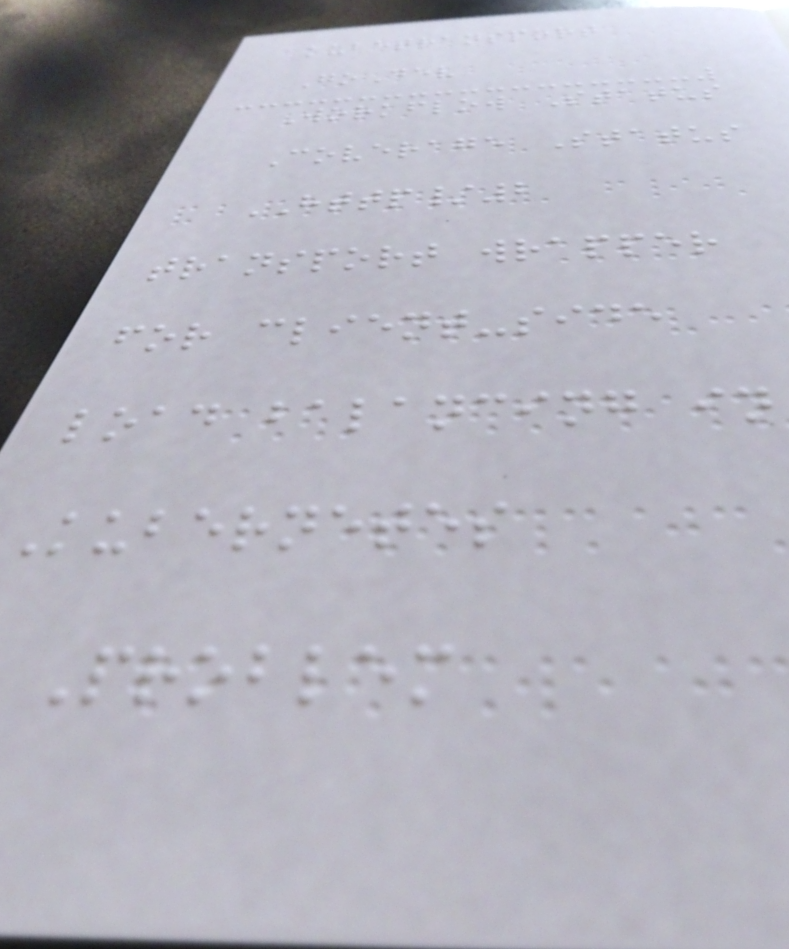kubetransport
GoDev
Workflow Status
Coverage Status
HTTP/2
transport wrapper
for client-side
load balancing in
Kubernetes
Problem
